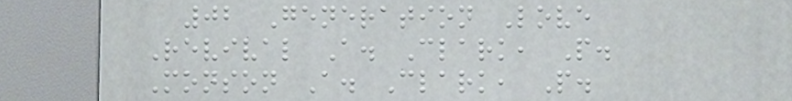02 Generation Love
Revival A. Clark, P.
Monson A. Clark, P.
